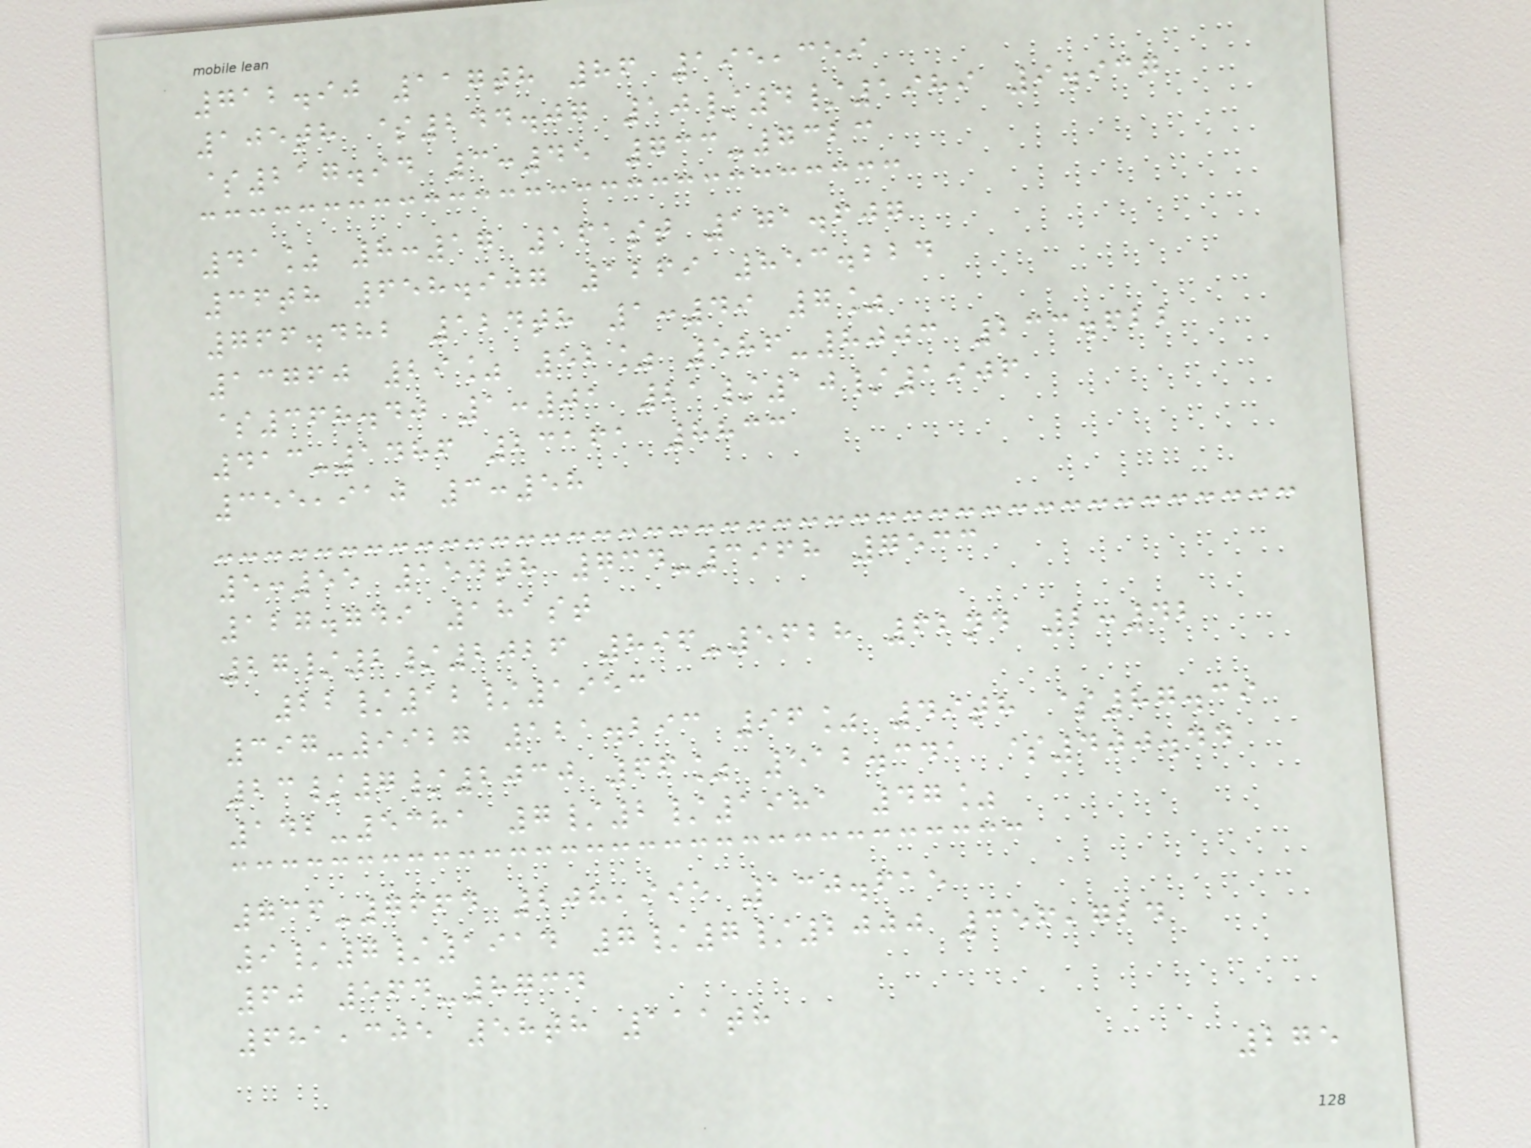712.90 117th 86 195,359
105th $244.07 10/4/1989 9.937
$217.94 3:45 733-7323
41% 8:17 161st 171.607
36th 658.907 1269 853.224
766.482 124th 1:49 7%
13760 29% 52% 586-8003 233.622
$368.40 1:01 21/10/1906
413-1486 23161 8833
355,910 3:58
5:55 154th 734-3968 7533
127.749 181st
27/2/2026 896-5628 62nd 2:42
22/12/1953
397-9927 121.293 96% 49th $87.39
23/7/2030 66% 512.341 $400.44
142-5381 7/2/1981 47%
736-7664 208,995 130.615
9/7/1914 7/7/2000 356,724
60 564-8734
681,305 58th 111th
275
